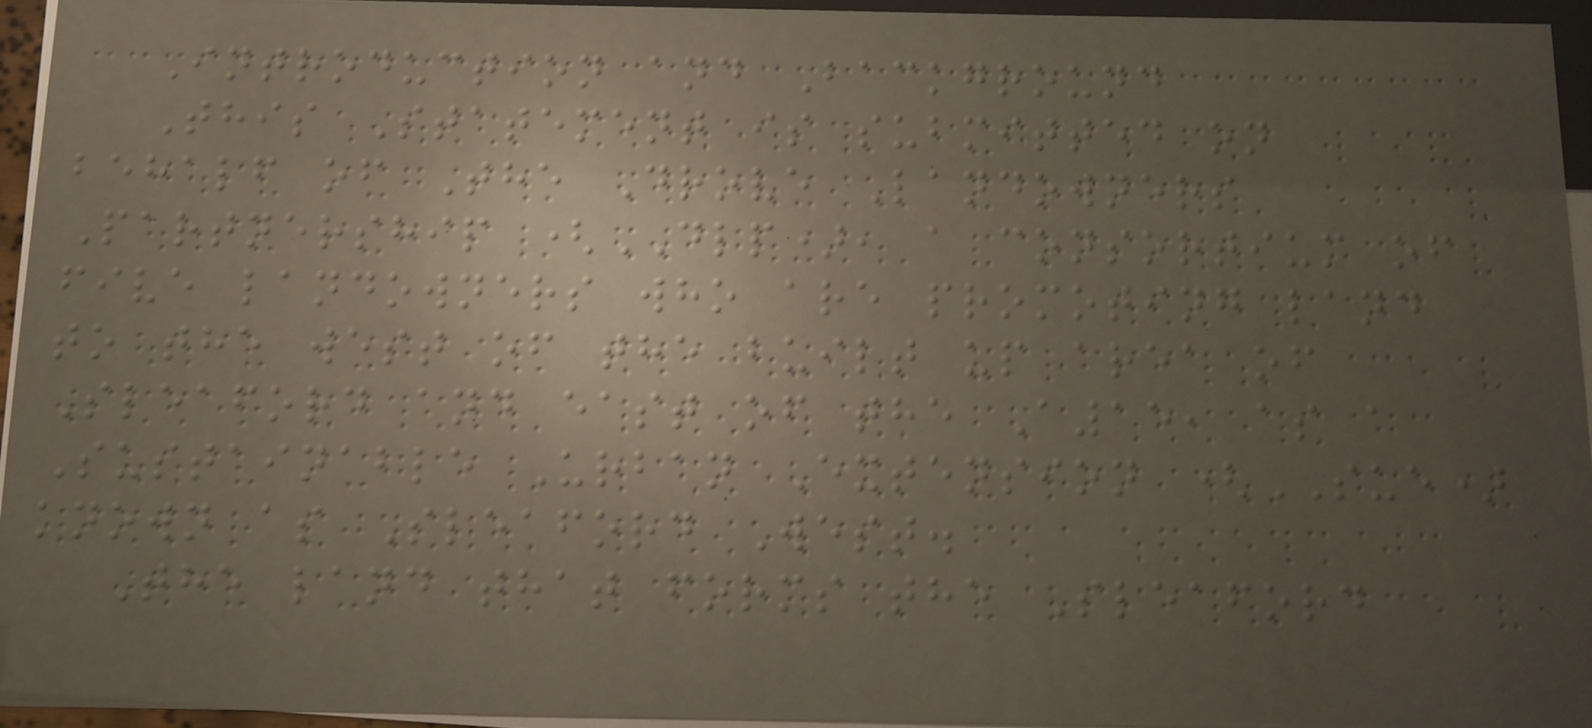Introduction and Background
This Statement is submitted on
behalf of The Drove Landowners
Partnership (DLP), a consortium of
five landowners who are promoting land
to the west of the built up area of
Sleaford and east of the A15, as a
Sustainable Urban Extension (SUE)
known as Sleaford West.
The land that forms the Sleaford
